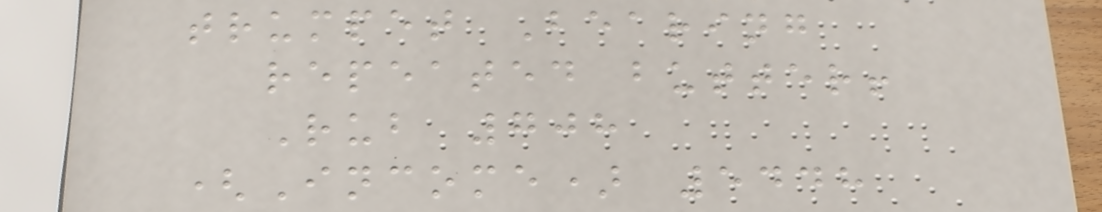trumpet Bearing
repeated butter!
Rub 708
(Income) 5448
